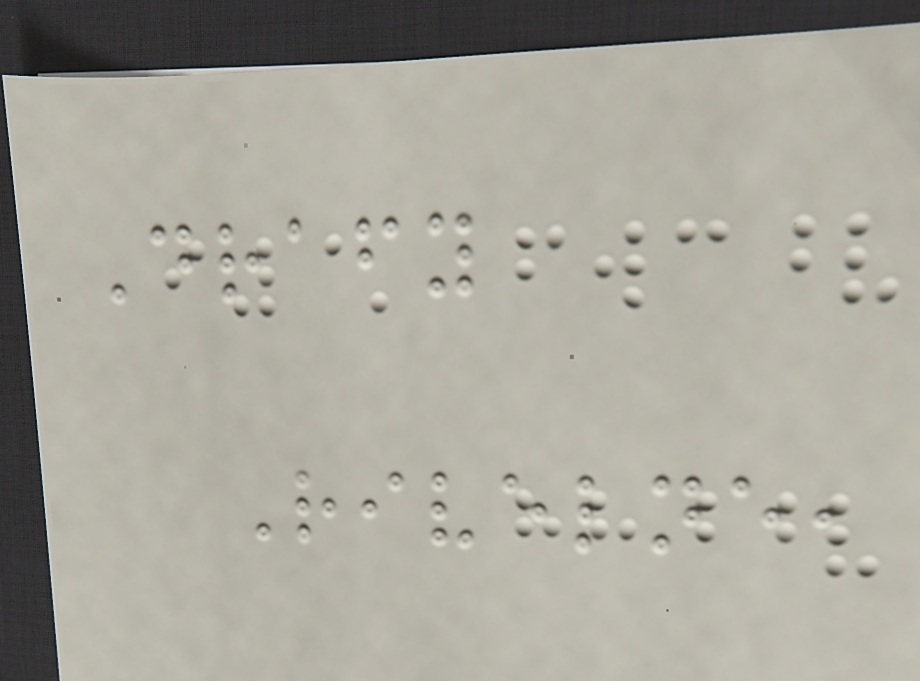Drafy
Rivelne,
